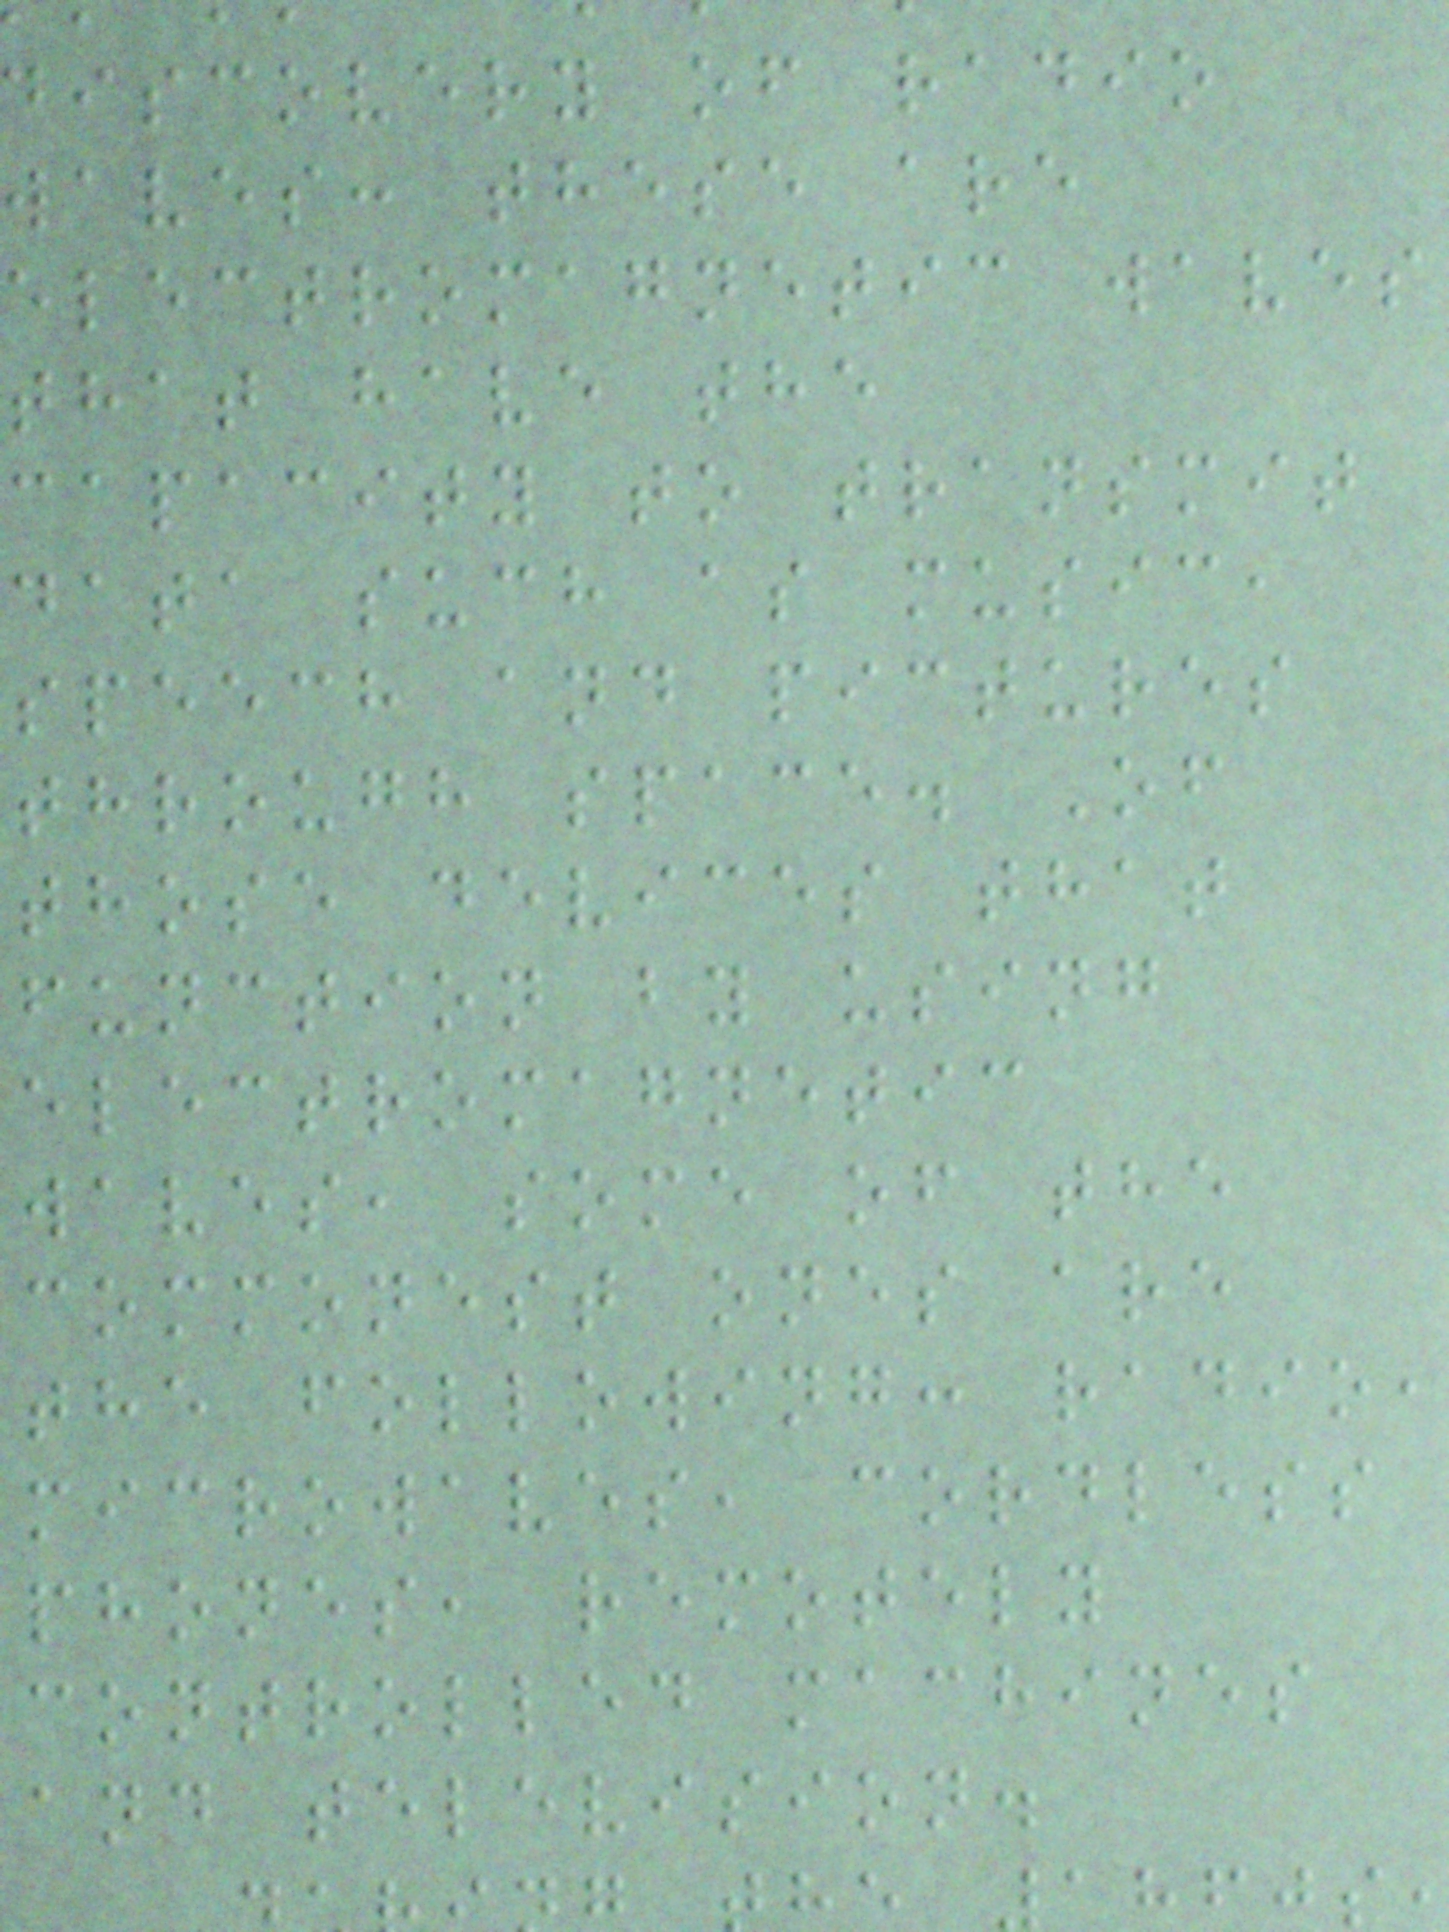discovery of radio
waves: these are
electromagnetic waves
that have the
capacity to transmit
data such as music,
speech and pictures
through space. Of
those devices that
function by using
electromagnetic
waves, some of the
commonest ones are
the following: radio,
microwaves, cordless
phones, remotely
controlled machines
and television.
